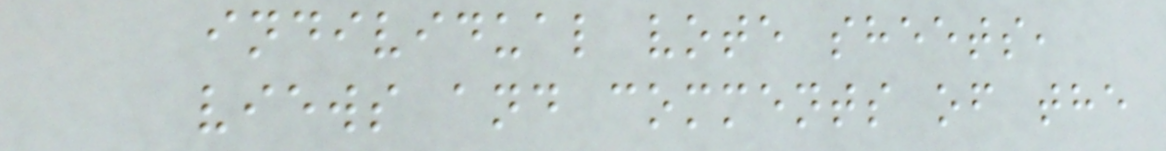individual vote sheets,
views and comments of the
